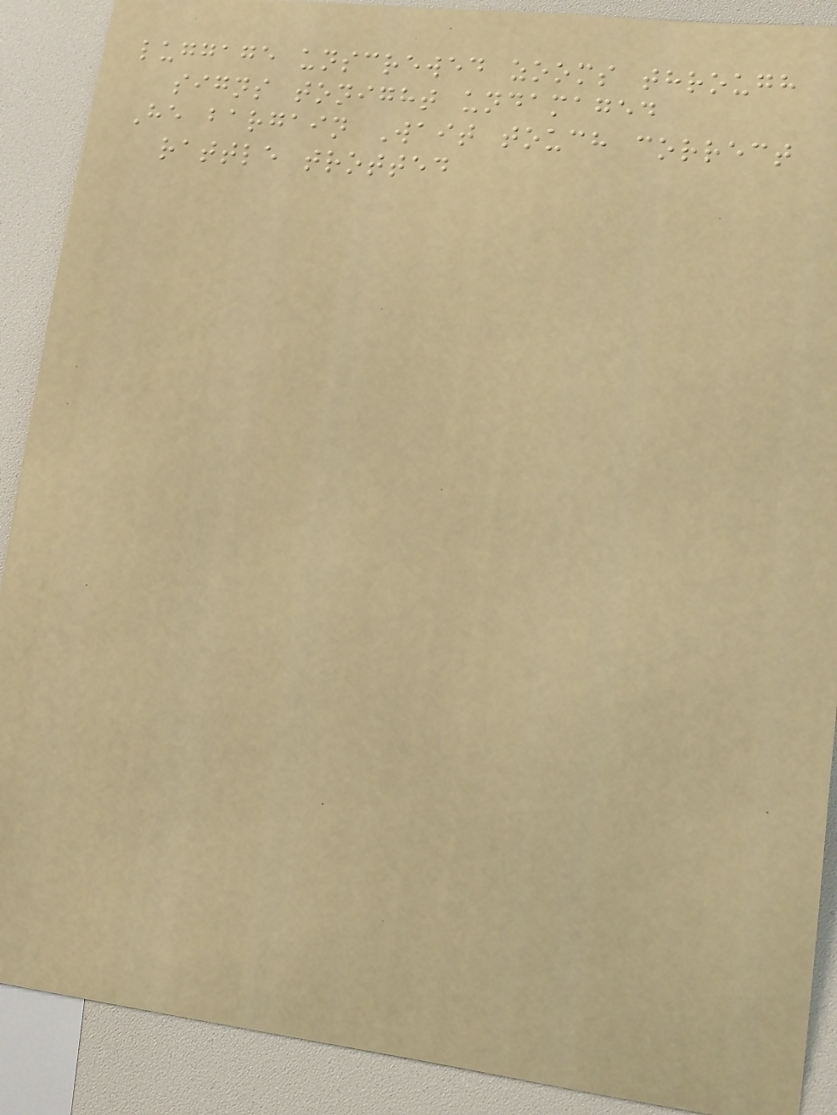luggage unscrewed zooms through
signs tonight undamaged
He bargain Wait touch correct
rattle trotted
